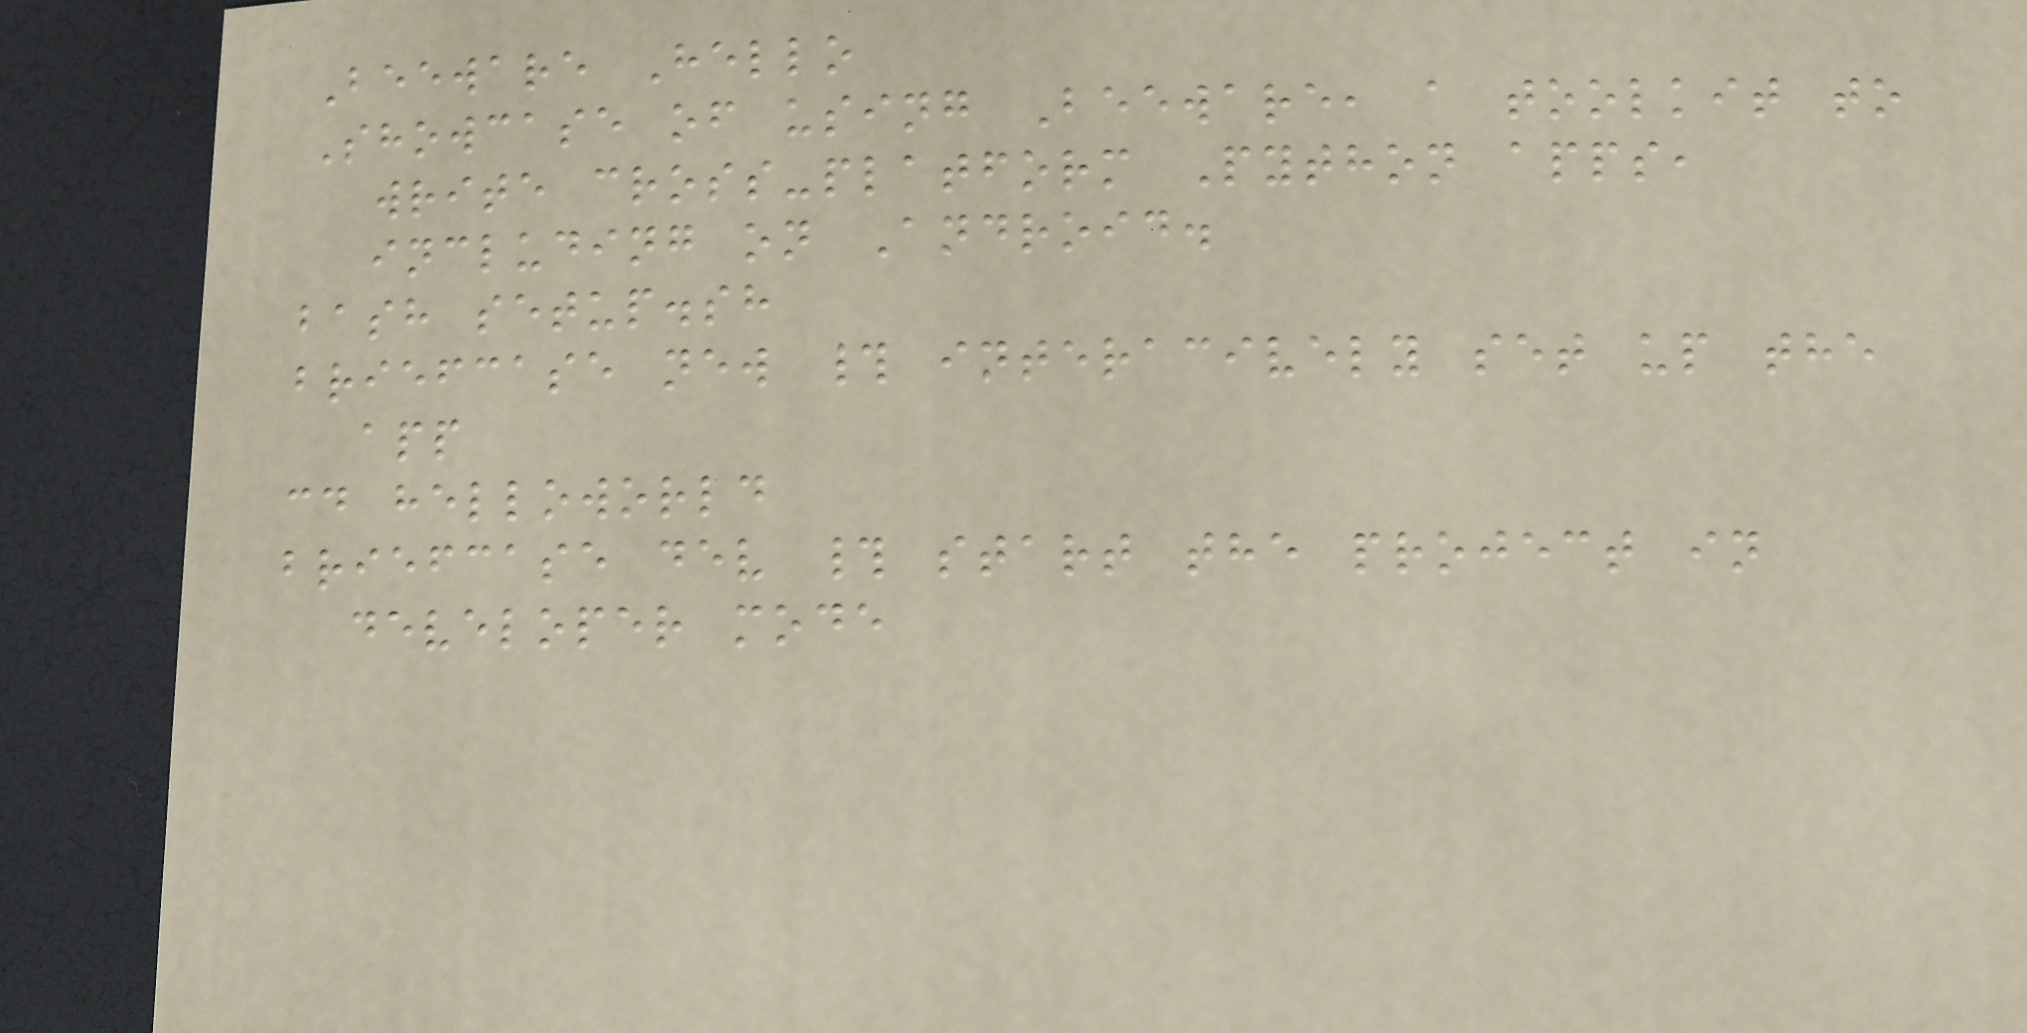Beeware Hello
Showcase of using Beeware, a toolkit to
write cross-platform Python apps,
including on Android.
bash setup.sh
briefcase new # interacively set up the
app
cd helloworld
briefcase dev # start the project in
developer mode
